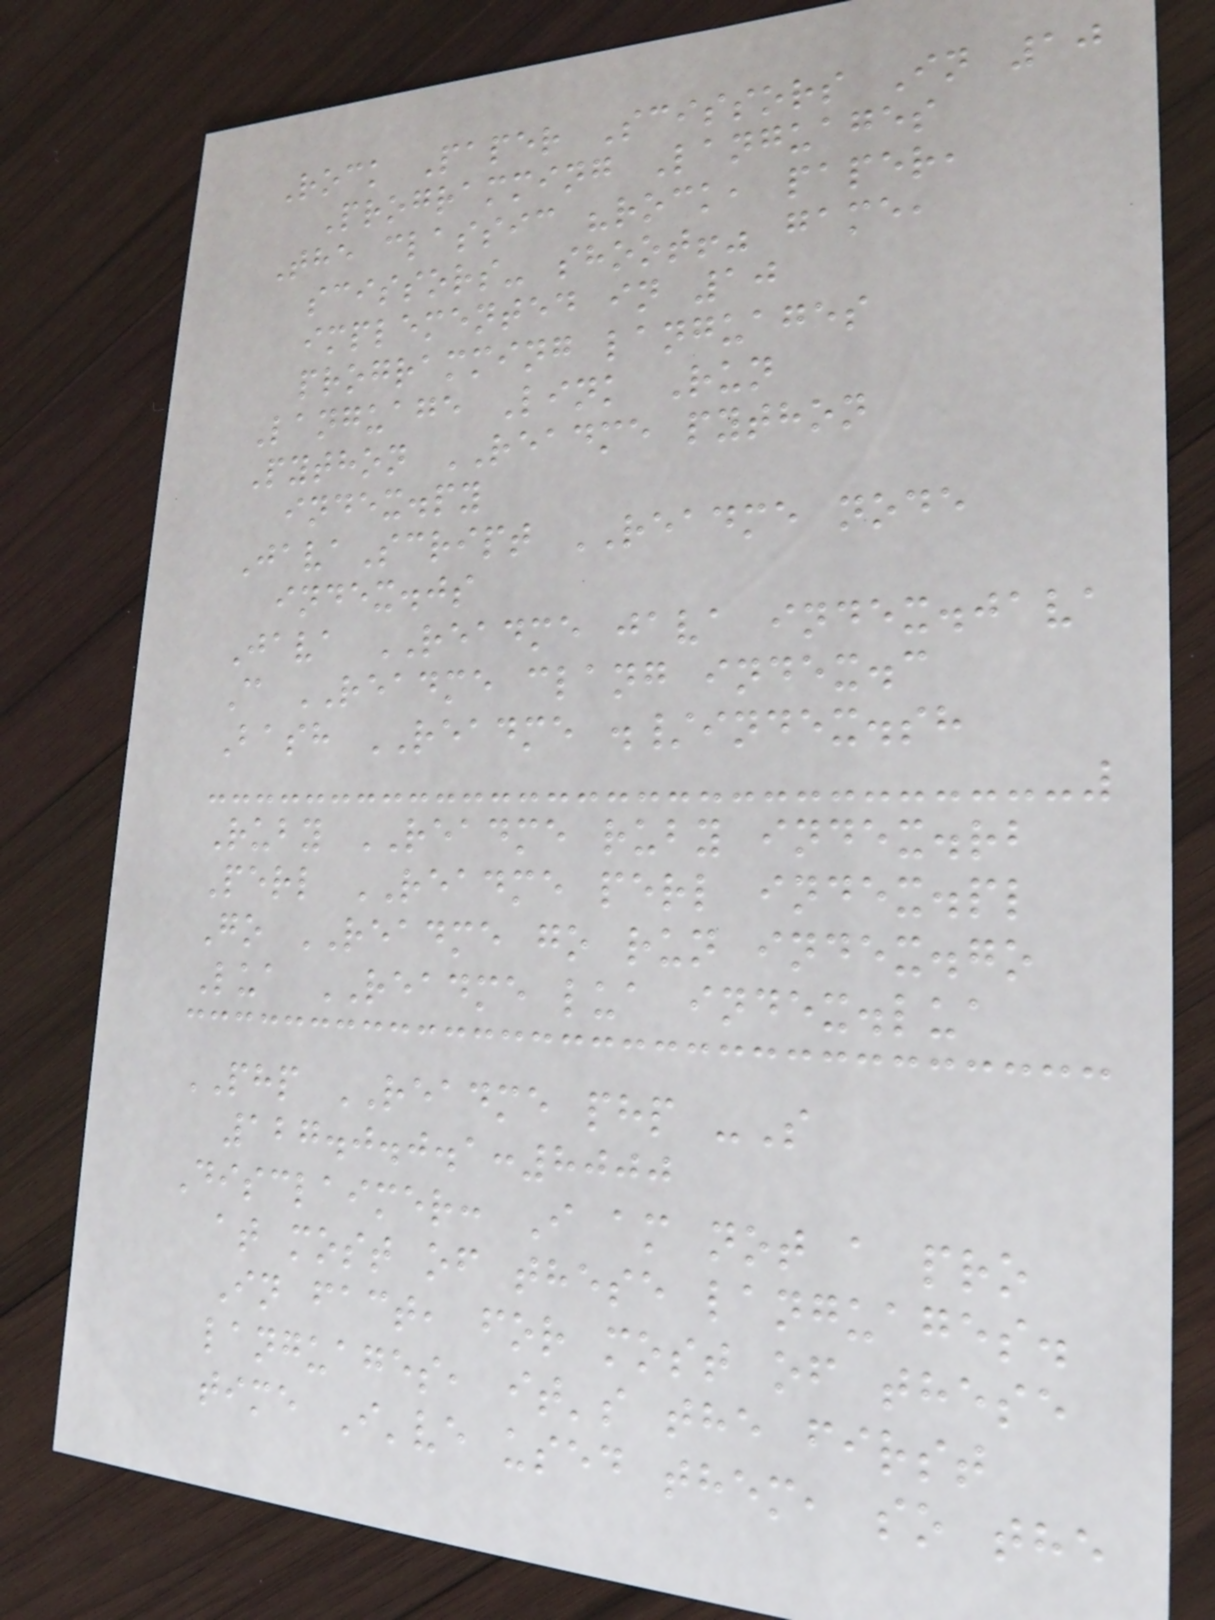Rock Paper Scissors In 10
Programming Languages
The classic "rock, paper,
scissors- shoot!" game,
implemented in 10
programming languages
Language Link Run
Python README python
index.py
JavaScript README node
index.js
Java README java index.java
C README clang index.c
Bash README ./index.sh
Ruby README ruby index.rb
Perl README perl index.pl
Go README go run index.go
Lua README lua index.lua
PHP README php -S
127.0.0.1:8000
Disclaimer: I am not a pro
at most of these languages.
In fact, for most of these
languages, it's the first
time I've used them, so the
